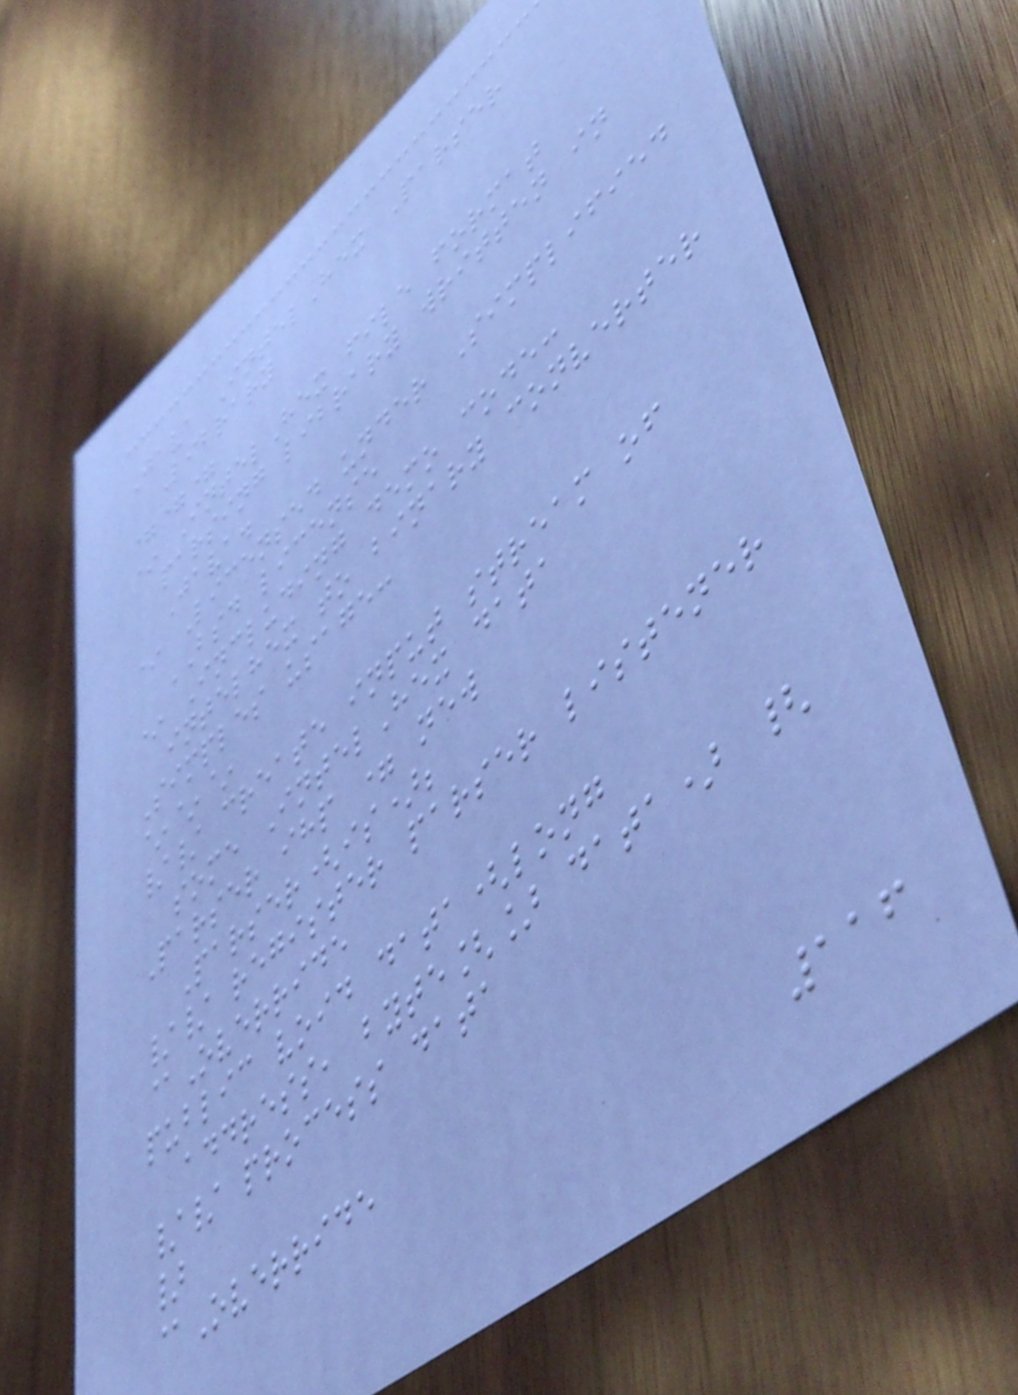Java IntelHex Parser
Library
===
* IntelHex file format
parsing library written in
Java.
* Licensed under Simplified
BSD license
* Including demo code:
intelhex to binary converter
Simples usage:
~~~
// create input stream of
some IntelHex data
Parser ihp = new
Parser(is);
// register parser listener
@Override
public void data(long
address, byte[] data) {
// process data
}
@Override
116
